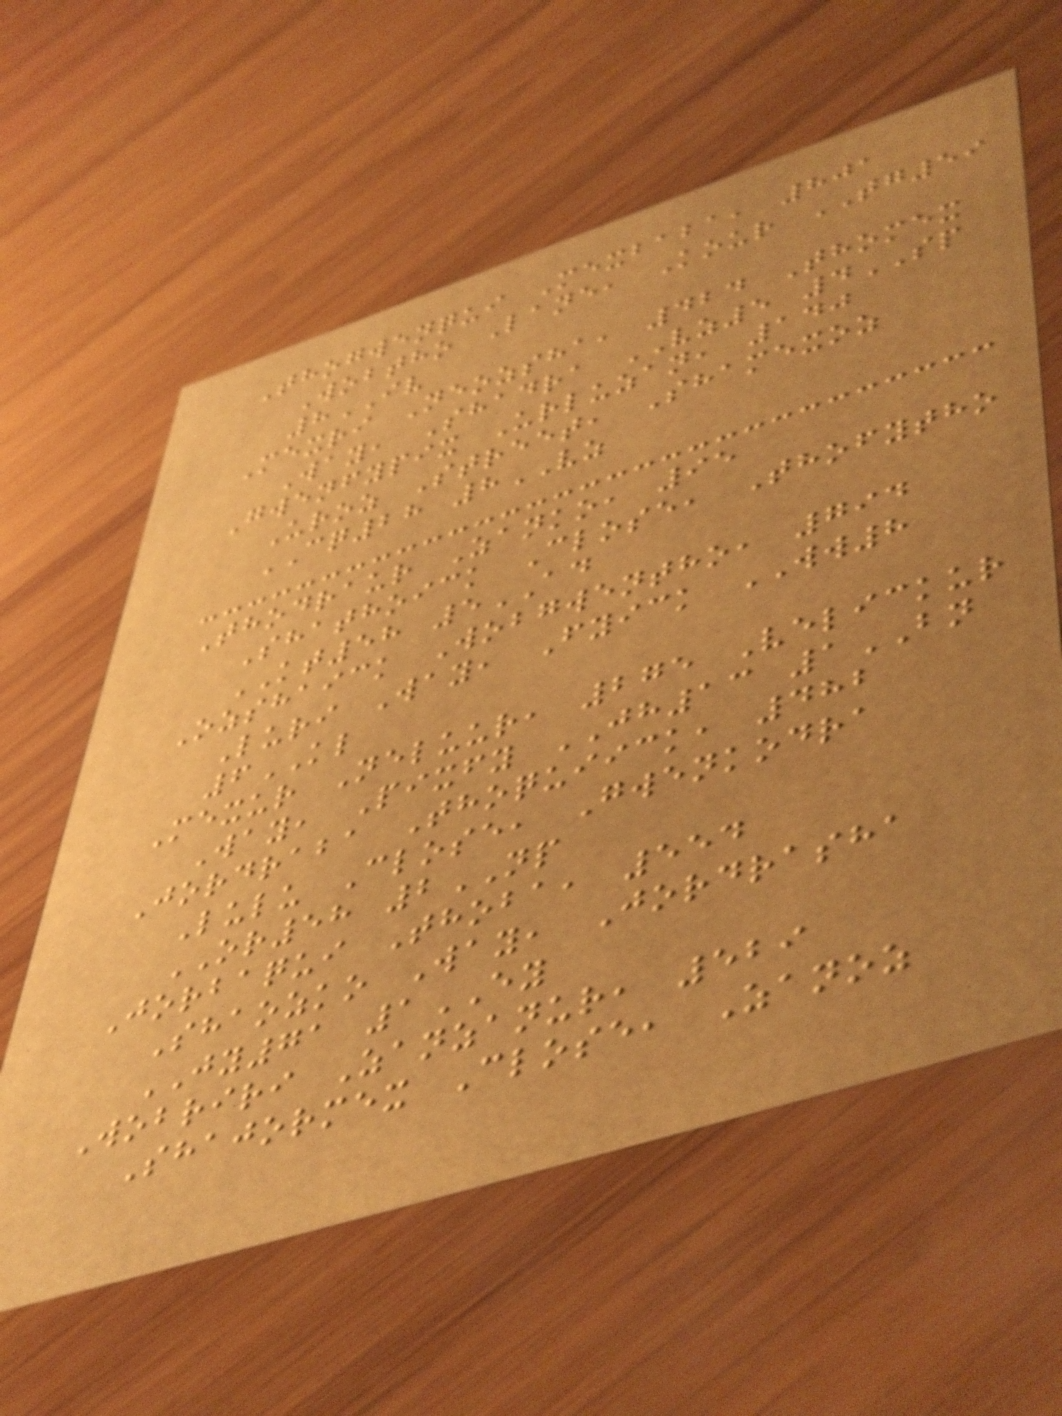Thogwenqui Mexbaba, 801
Wobtho Lane, Kour TG59
8IV
Mexri Neozsha, 424 Thomex
Way, Shadra VZ5 4SP
Gwenfypix Urluzan, 140
Uroz Street, Shamexoz
CQ28 8VZ
Thodraur Zanko, 95
Shathoick Close, Thofytho
KT58 5AD
Ozshaick Wobgwentho, 794
Luri Way, Fyick WW8
6KL
Mexur Neluur, 275 Velickur
Way, Pixfy JH13 1BN
Jordraba Thoquiick, 482
Lulu Close, Gwenkodra
OR58 2NP
Jorbaqui Thoba, 554
Shaozko Way, Jordrasha
JY71 1EY
Wobriri Zanzanur, 529
Shajormex Close, Zanoz
